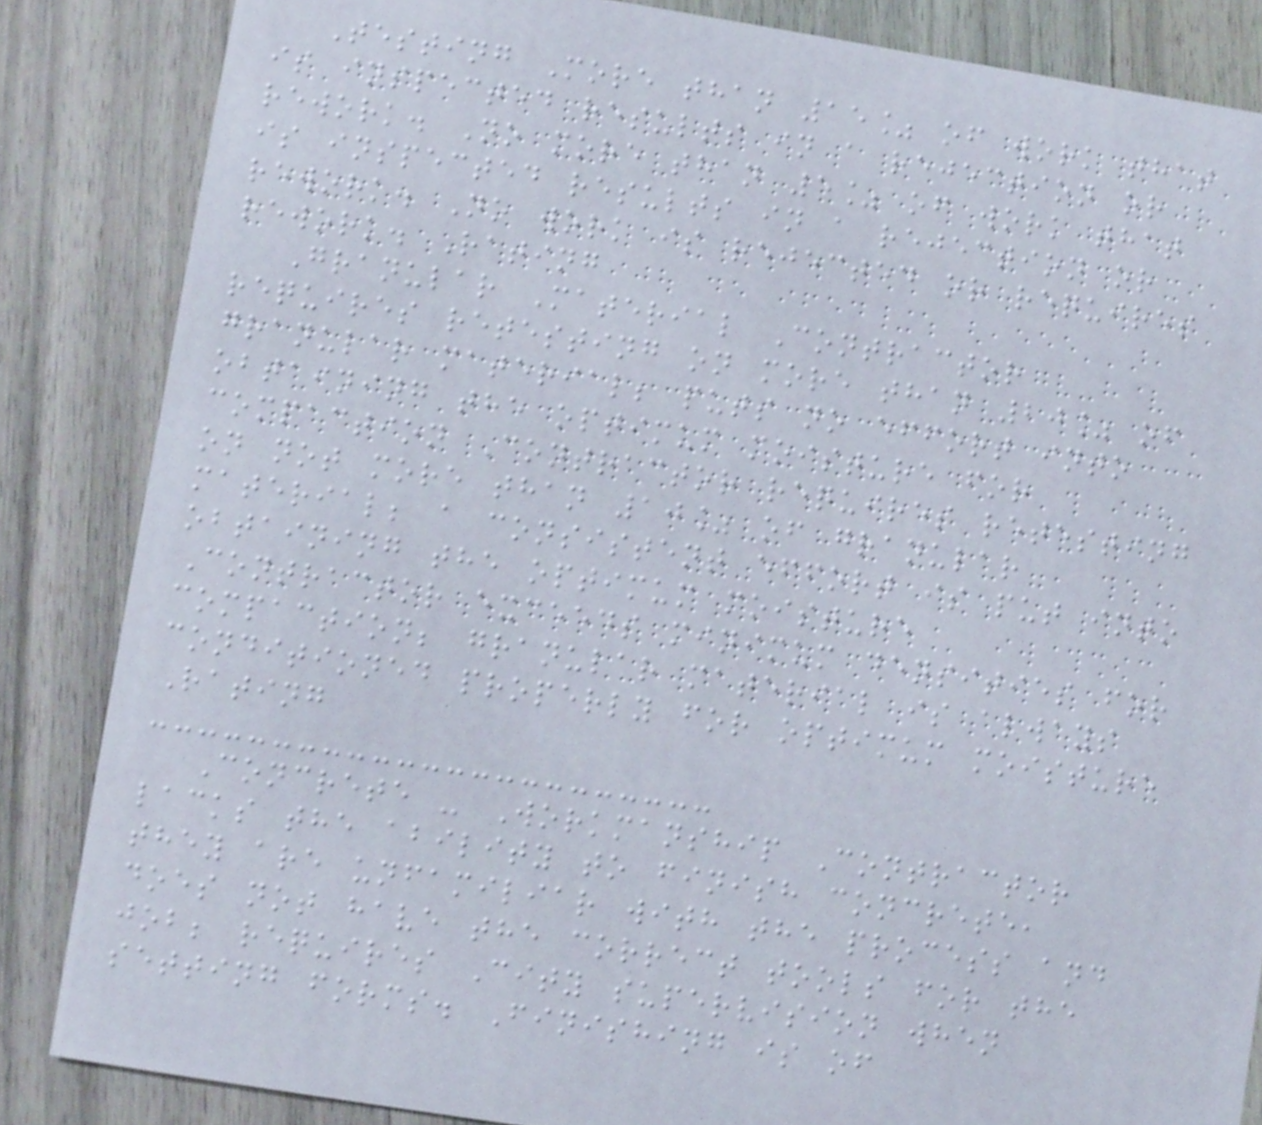Testing More than 15% of work that
is inspected results in a rejection or
rework. No more than 5% of work that
is inspected results in a rejection or
rework. No work is rejected or requires
rework. Rating
Granular Material Contractor
requires retesting on more than 20% of
granular material; puts no effort into
obtaining the optimum moisture for
compaction Contractor requires retesting
on not more than 10% of granular
material; a consistent effort is put into
obtaining the optimum moisture
Contractor exceeds minimum densities for
compaction; granular material is always
conditioned properly for optimum moisture
Rating
Concrete - Workmanship Contractor
lacks the ability to finish concrete,
they are unfamiliar with the process and
does not have the correct tools for the
job; requires City supervision when
setting forms. Finishing is of
